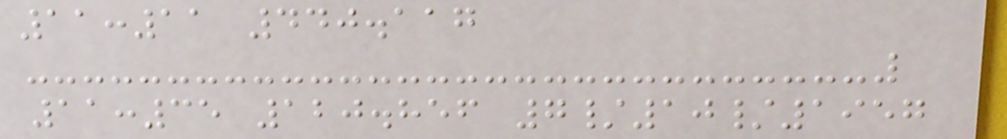11:11 440.117
11:35 120.856 7/10/1957
